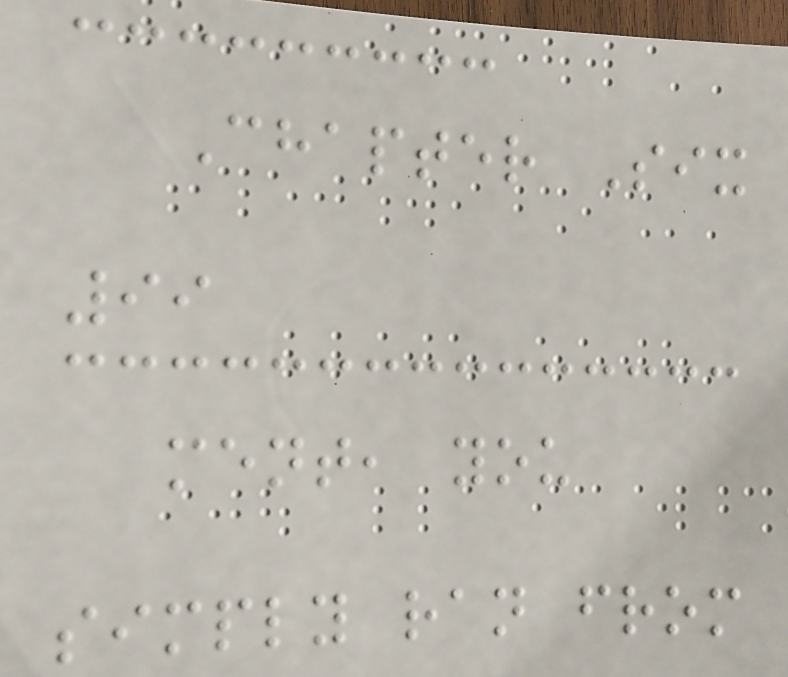Chapter Six
99
ment, you
simply ran from
